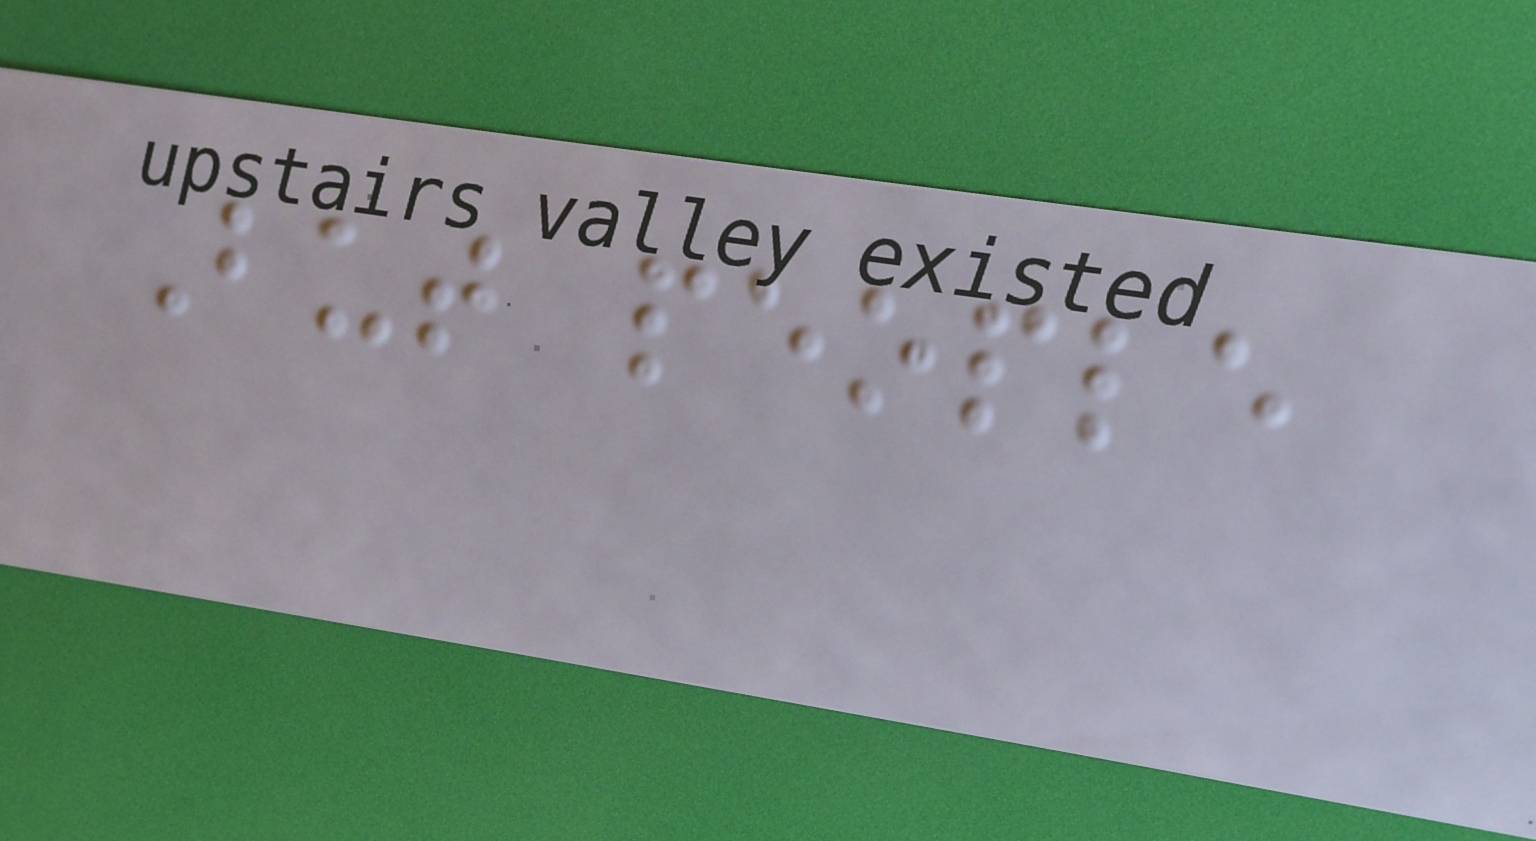But people
